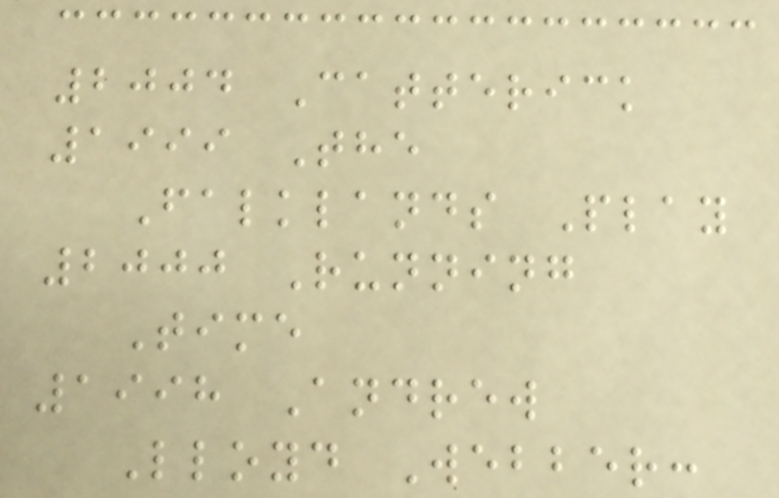2004 Catterick
1999 The
Falklands Play
2000 Running
Time
1998 Andrew
Lloyd Webber:
